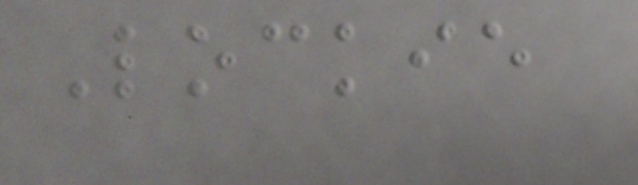Lockie
